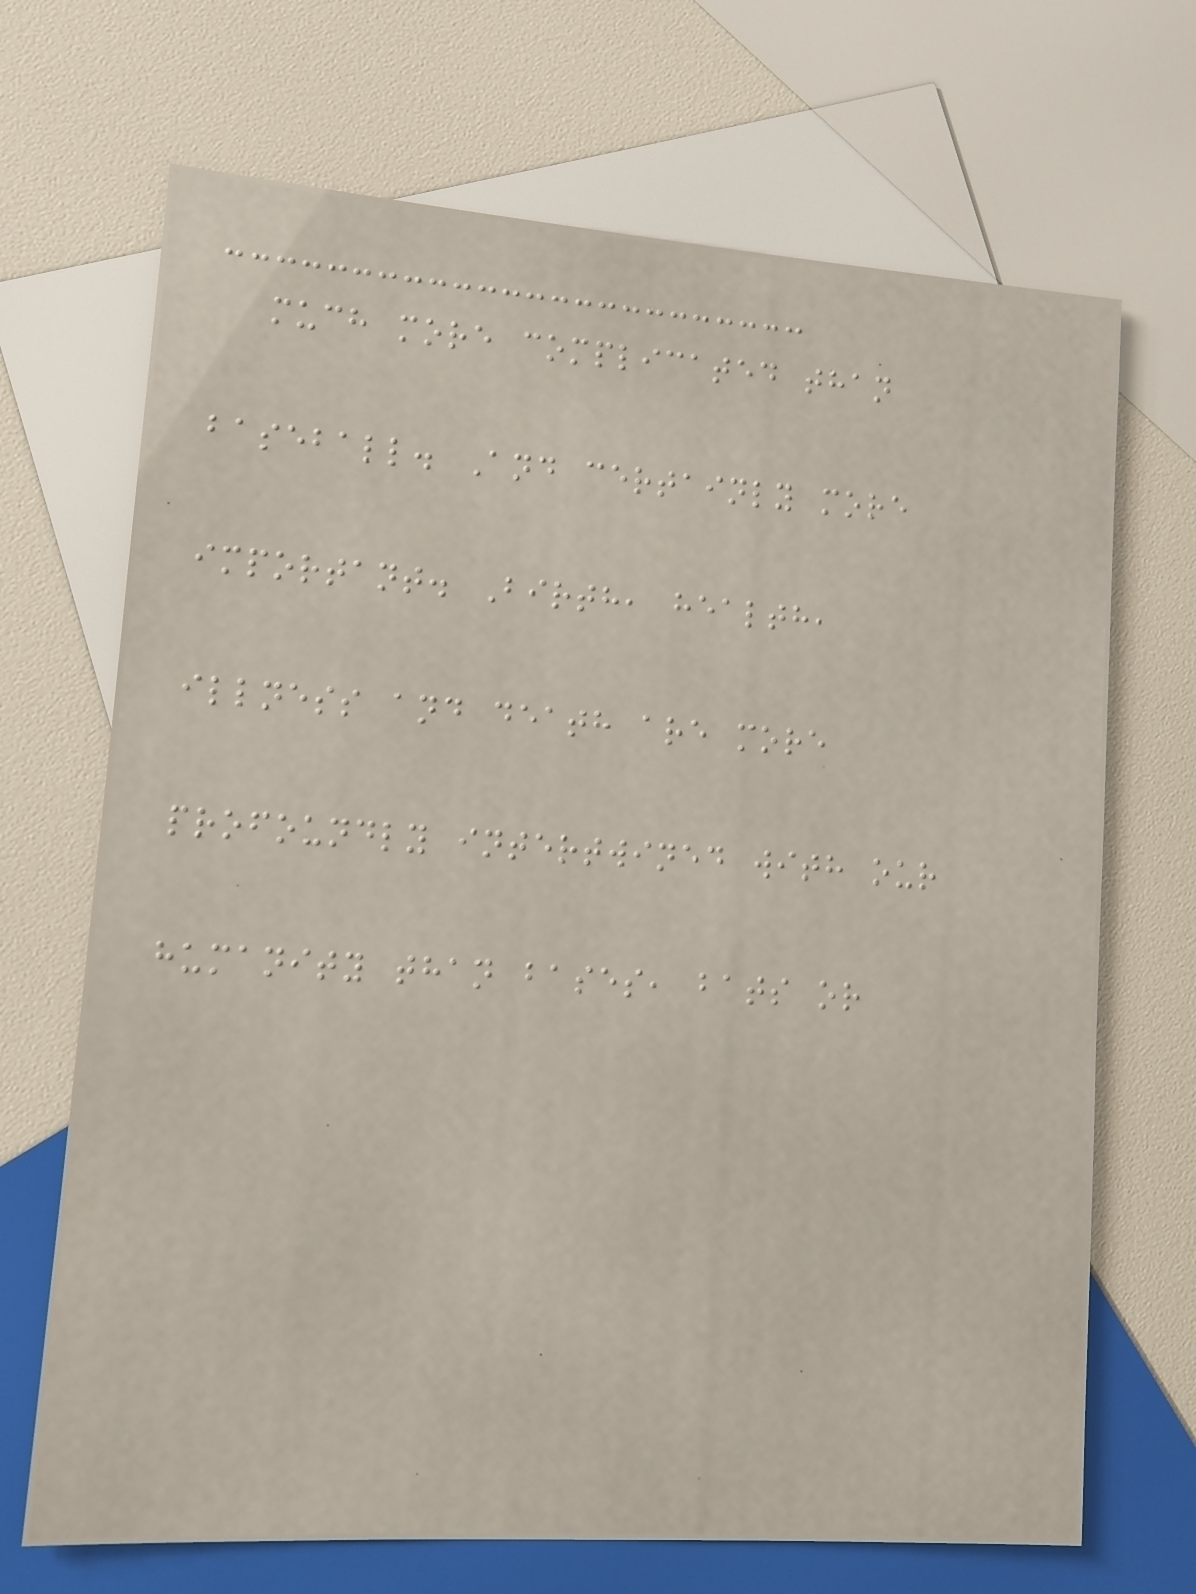much more complicated than
baseball. And certainly more
important. Birth, health,
illness and death are more
profoundly intertwined with our
humanity than bases, bats or
